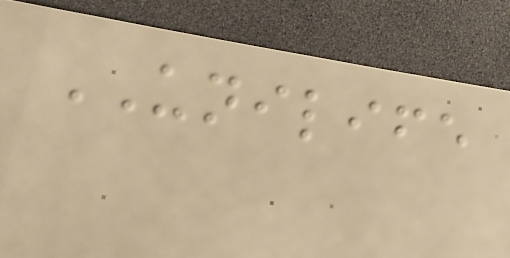UNILIFE
